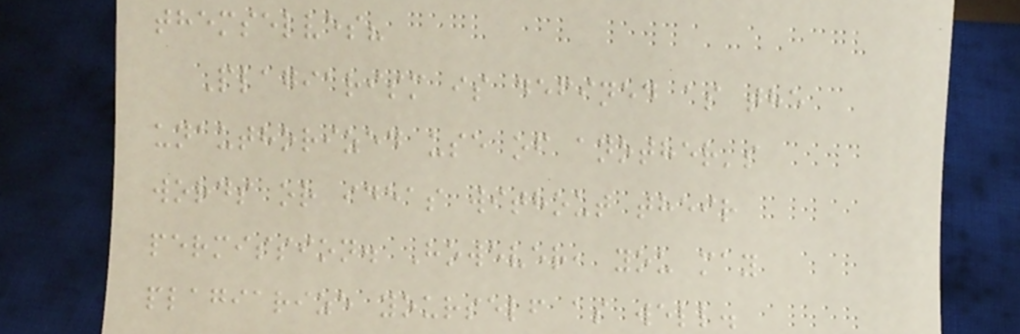themselves?
Plagiarism is defined as the
unauthorized use of another's
words or ideas without their
permission. However, you may
plagiarize yourself as well.
